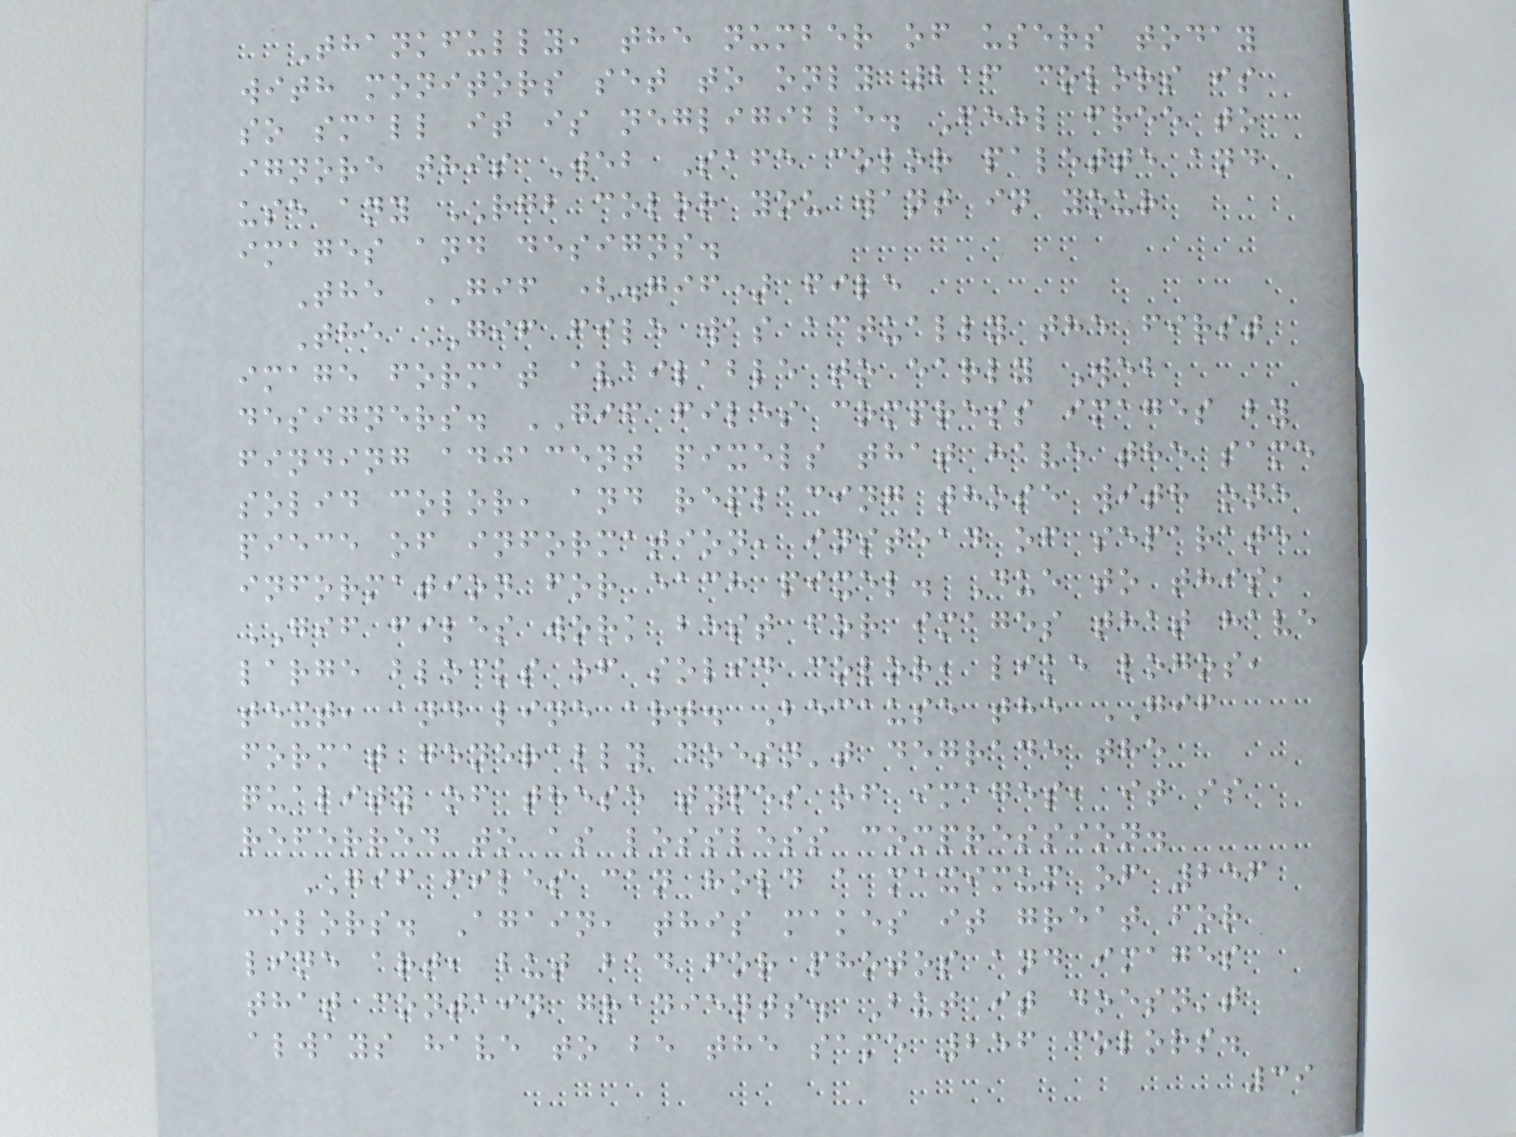Thankfully, the number of users today
with monitors set to only 216 colors is
so small it is negligible. Feel free to
ignore this Web Safe color palette and
use any RGB color you want in your
images and designs.
The GIF (.gif) file
The GIF file was actually the first
image format available to early Web
designers. GIF files compress images by
finding adjacent pixels that have the same
solid color, and replacing those with one
piece of information, instead of separate
information for each pixel. Due to this,
GIF files work best for images that have
large blocks of solid color, like logos,
text, and line art. Because the GIF
format generally doesn't degrade the
quality of these types of images, it is
referred to as lossless compression.
GIF files can hold a maximum of 256
colors. Again, this makes it great for
line art, but bad for photos and images
that contain gradients. But it doesn't
always have to be the same 256 colors.
39
